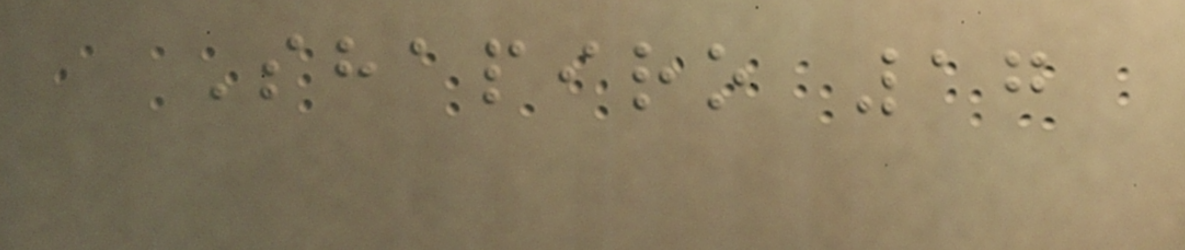Shapiro 17
